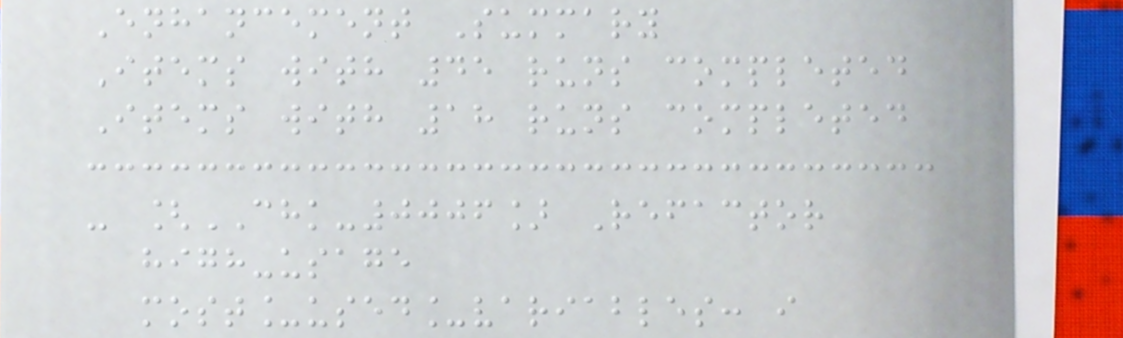Enhancement Summary
Items with 45 runs completed
Items with 18 runs completed
- [CHK-0006] Refactor
high-usage
most_used_variables: i
